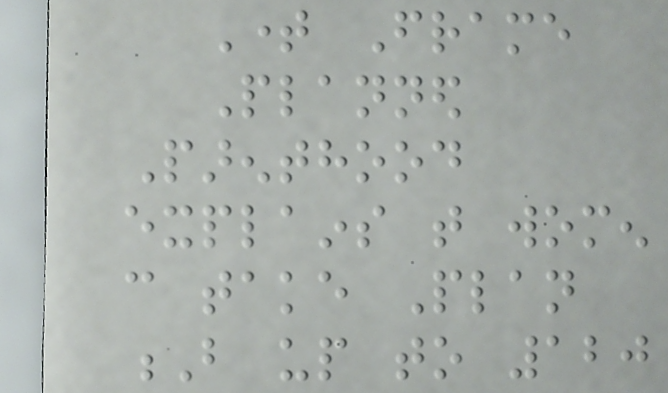Time Frame
Planned
Parenthood
explains that women
can take Plan
B up to 120
